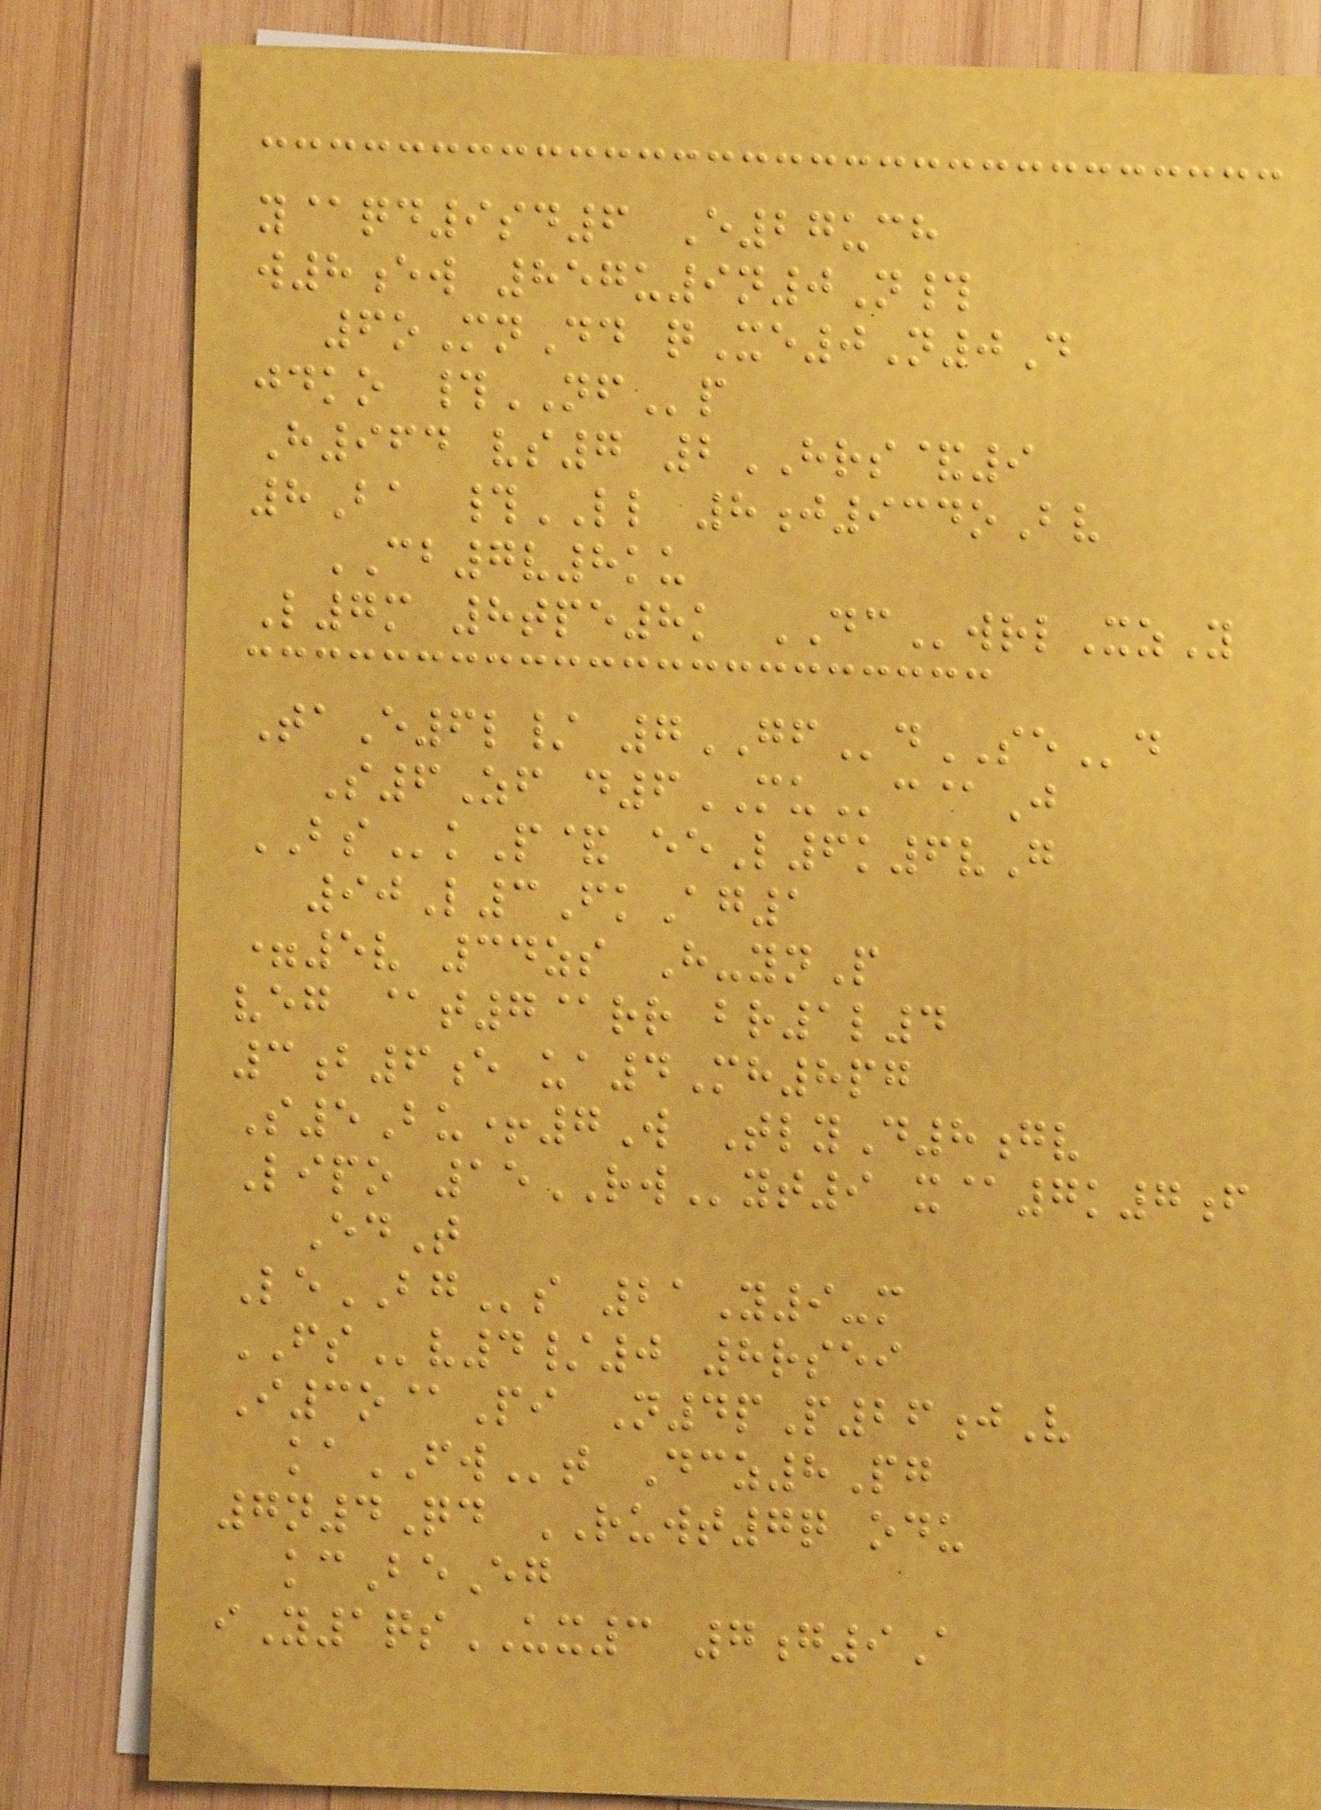y@qd9sd6 E27uch
w8ew 857u9n0N#
6oMnDd qXe0N0D
jdko #NFp
H964 vs7 2HRS&9
8Ba #LL 8j934oBv
CB7v8ku
L7m 8tpe8k DCwrlXzY
TaE6l/ 7GFdSEd
S6Zf d6MUc@J
BSkP& eeL6k6vG
90L3FkAg1
=5v 34zs H-ynP
veg @t7@rr br1l4
3b6e ua4Mh8pg
S5Bu+7W TlyD8gv
Lipo 15RWyt9 x@7k7f
EdT
LeBGs 21Y9-m
FSv4/0 8rsei
I3o@Pi N4pP26jV
kaFWt Dcz8Pg
7n4Qd RUWT7q odu
kcBeEg
iY1qsUX3 7g9A
